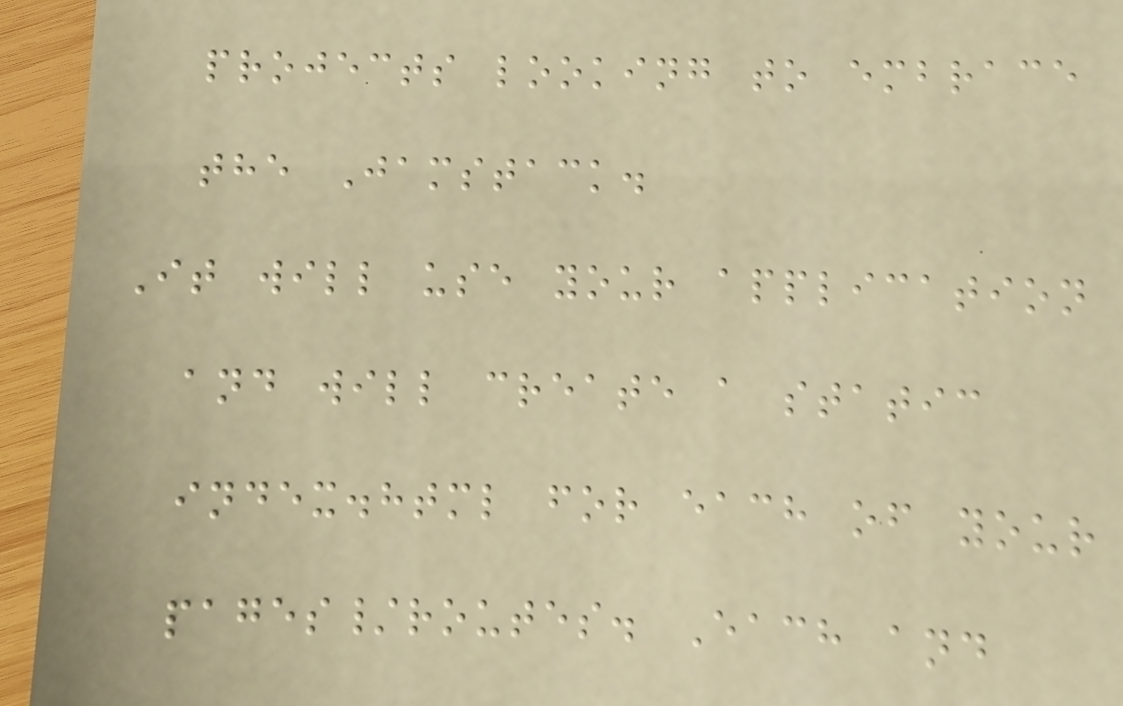projects looking to embrace
the Jamstack.
It will use your application
and will create a static
index.html for each of your
pages/routes. Each and
